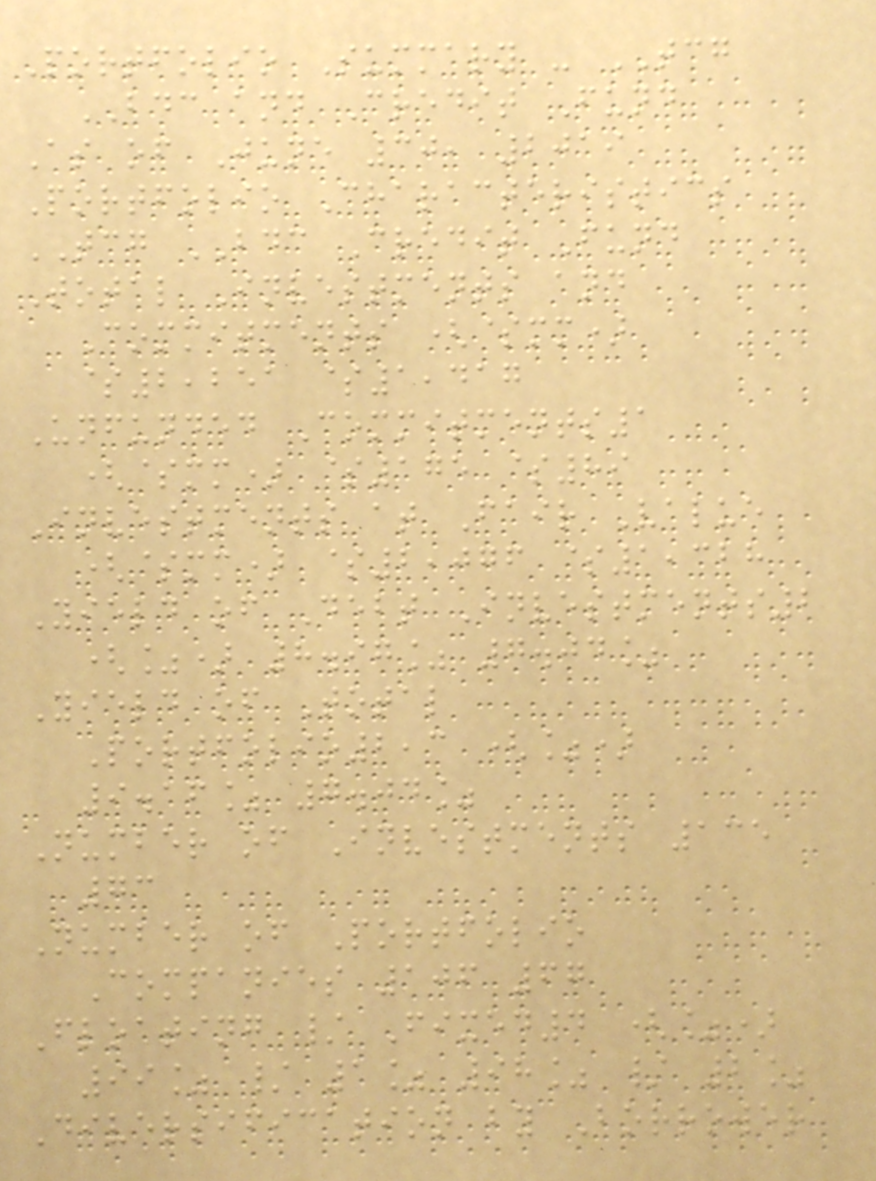Portfolio Summary - TCG
BDC and Credit Fund
As of June 30, 2019
Portfolio Characteristics
TCG BDC Credit Fund
Total Investments and
Commitments ($mm)
$2,251 $1,417
Unfunded Commitments1
($mm) $175 $89
Investments at Fair Value
($mm) $2,076 $1,328
Yield of Debt Investments2
(%) 8.97% 7.04%
Yield of Total
Portfolio2,3 (%)
9.16% 7.04%
Number of Investments 135
73
Number of Portfolio
Companies 106 67
Floating / Fixed4 (%)
99% / 1% 98% / 2%
Diversification by Borrower
